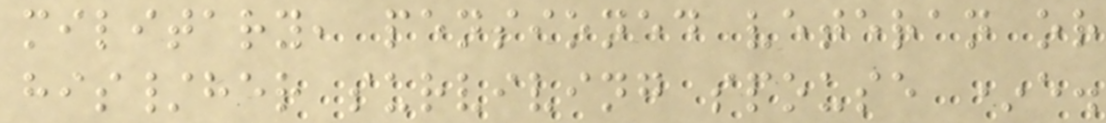military, pensioned veteran or
his/her surviving spouse *e.
